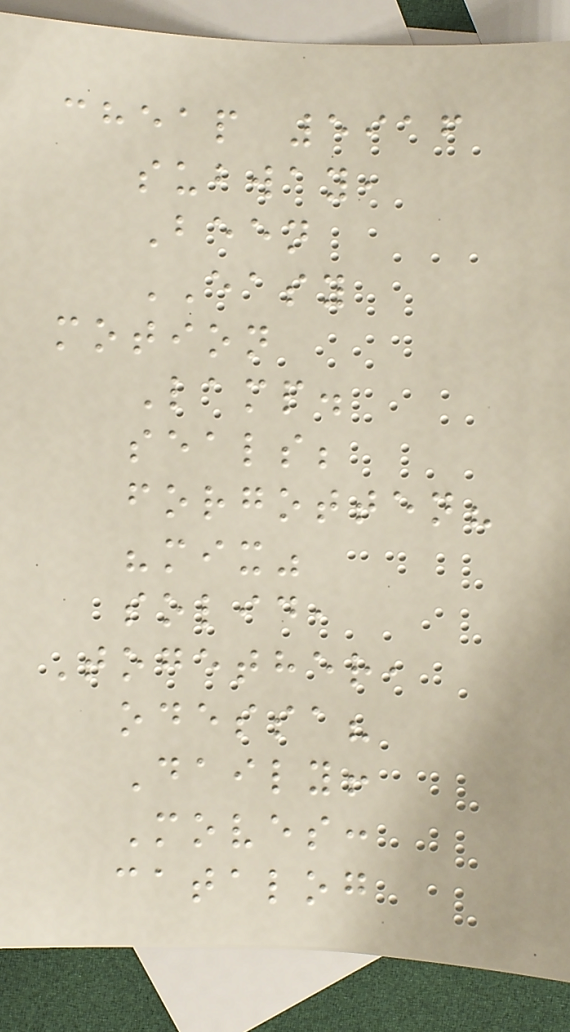cheap 5916
subway,
Been
EASY
motion
Lamp.
seals;
forgotten?
"mix"
solid,
Together,
odessa?
Daily!
Moves:
catalog
